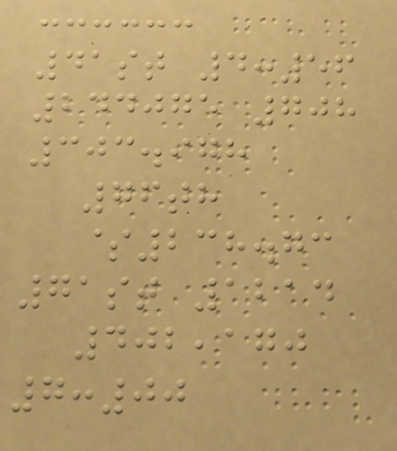41st 4:56
244075 708
303.978
76th
$238.73
71st 1214
402,170
7:00
